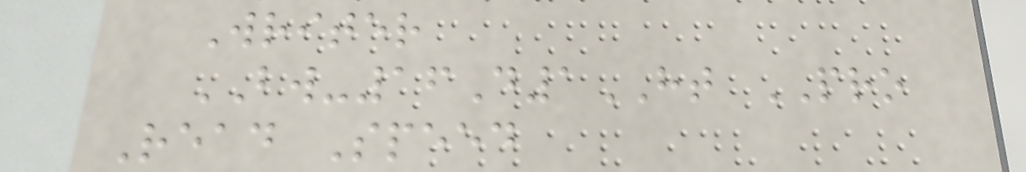Writer
BW-16D1HT PRO
Read Speed
